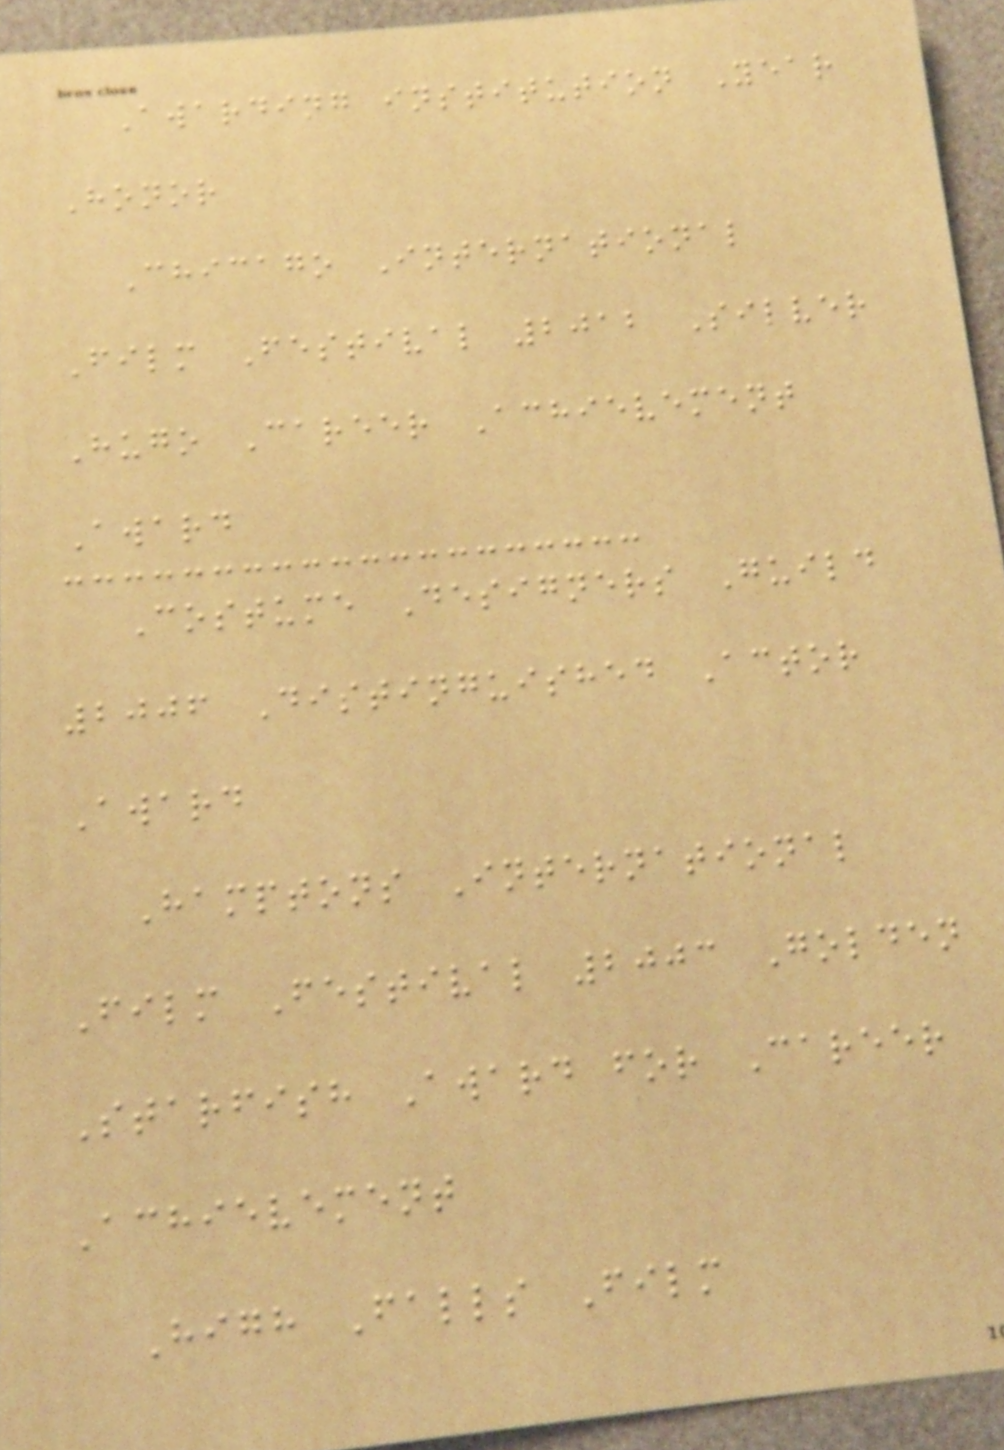Awarding institution Year
Honor
Chicago International
Film Festival 2012 Silver
Hugo Career Achievement
Award
Costume Designers Guild
2006 Distinguished Actor
Award
Hamptons International
Film Festival 2003 Golden
Starfish Award for Career
Achievement
High Falls Film
